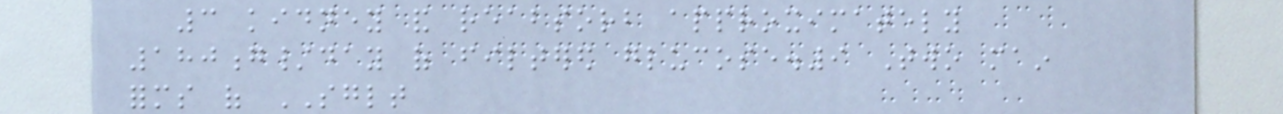3 kidney and reabsorb approximately
180g/day of filtered glucose.9 Two main
forms of SGLT
